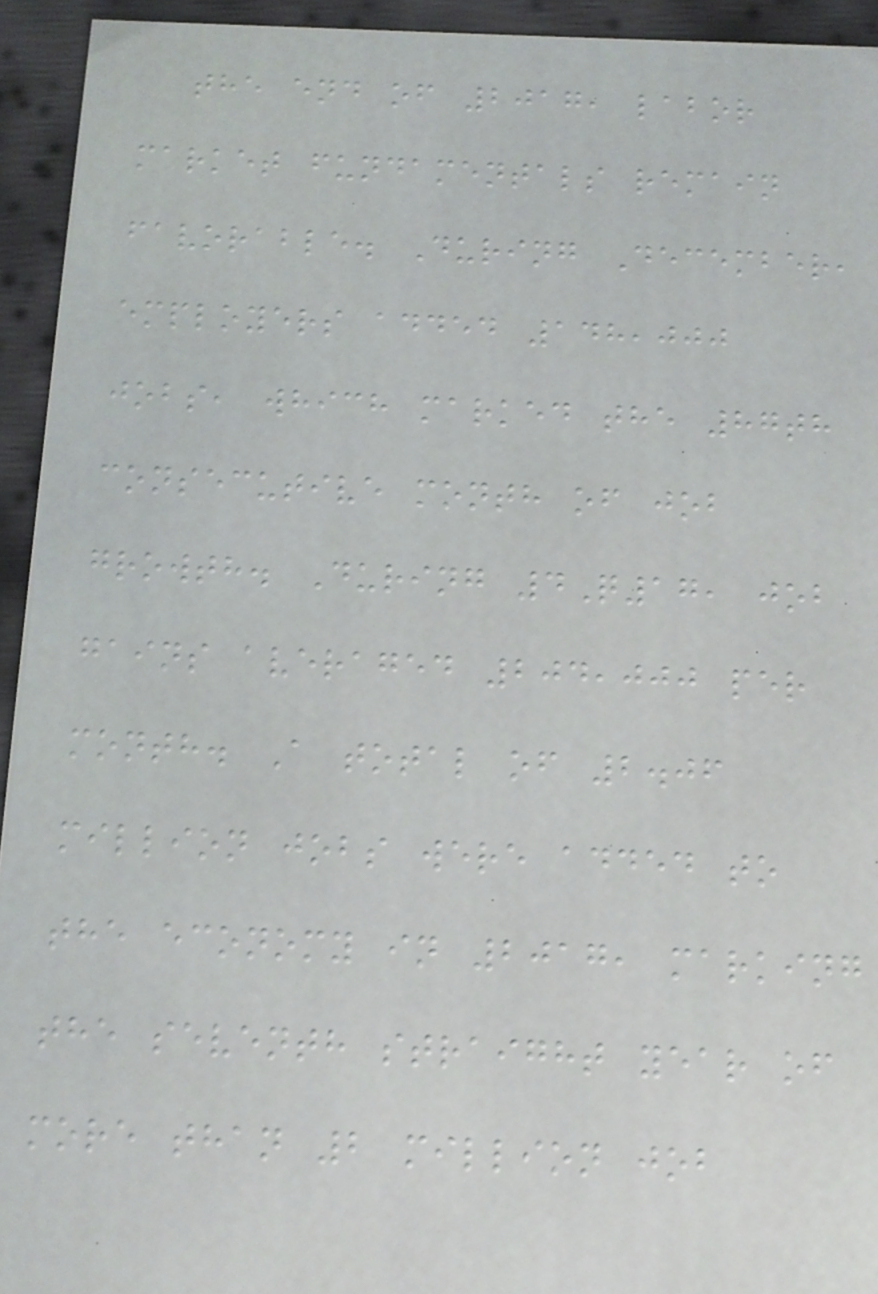the end of 2017, labor
market fundamentals remain
favorable. During December,
employers added 148,000
jobs, which marked the 87th
consecutive month of job
growth. During 4Q17, job
gains averaged 204,000 per
month. A total of 2.06
million jobs were added to
the economy in 2017, marking
the seventh straight year of
more than 2 million job
